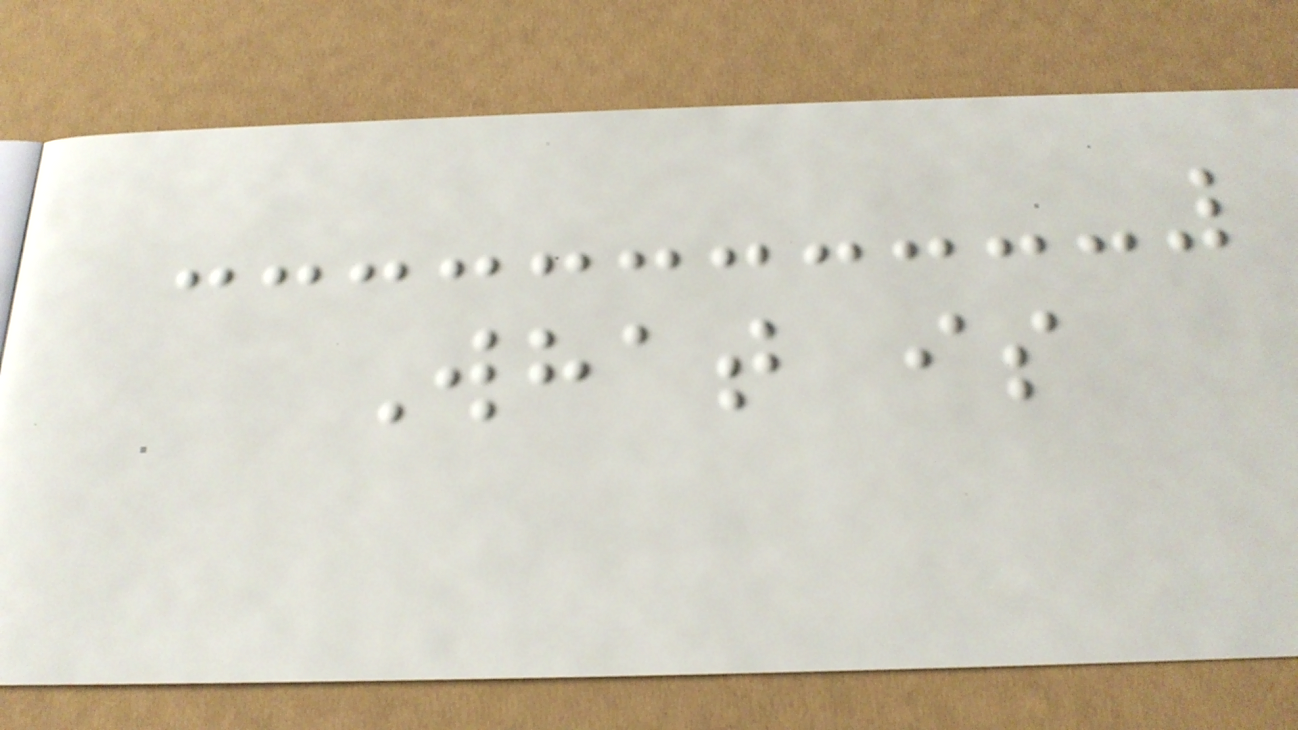What is
